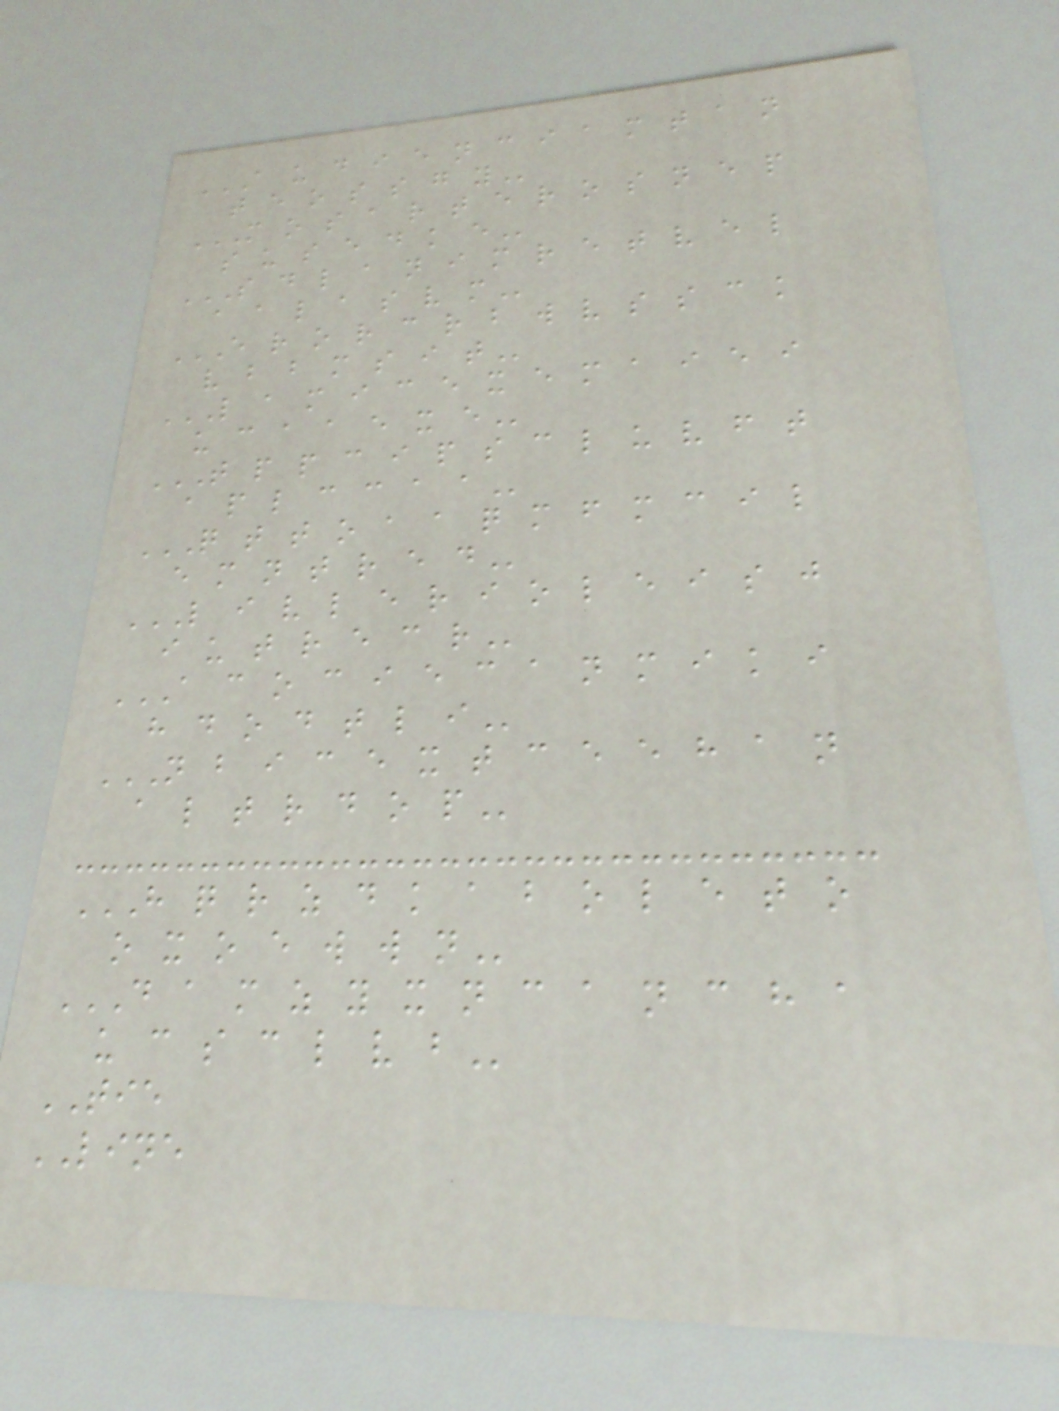A U D I E N C I A M T A N
T E O S S G Y
M O S A R T E R O S N E P
S U S E D K E
S D L A N I M R E T V E L
A A L A S V M
E R O R C R B W V S S C K
V B B M S I T
L A M I C E X E M A I E I
U C A A E X E
T P P C I P S C L U V F T
A P L C C A A
Q T T O A A Q M F M C I L
E M N T R E D
L I V L E R I O L E I S J
I U T R E C R
A C O C I E C A N M I K I
H D O D T L I
N B I C E X T C E E H A N
A L T R D O P
H Q R Z D K A B O L E T O
O X O E W W N
D A M Z Y X N C A N C H A
U C S C L V B
TIE
LINE
